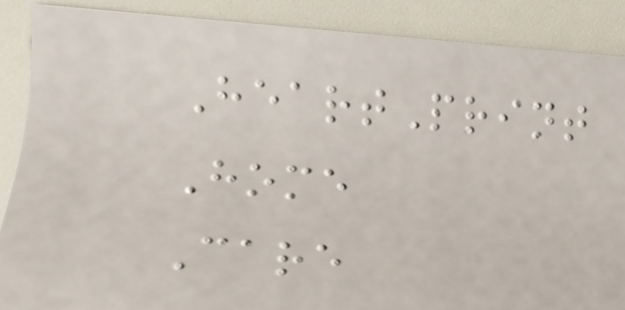HeartPrint
Home
Care
